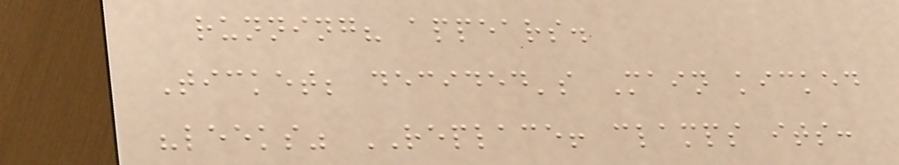running? appears.
Ticket; decided's Main kicked
"leeks" REPLACE! clamps its:
